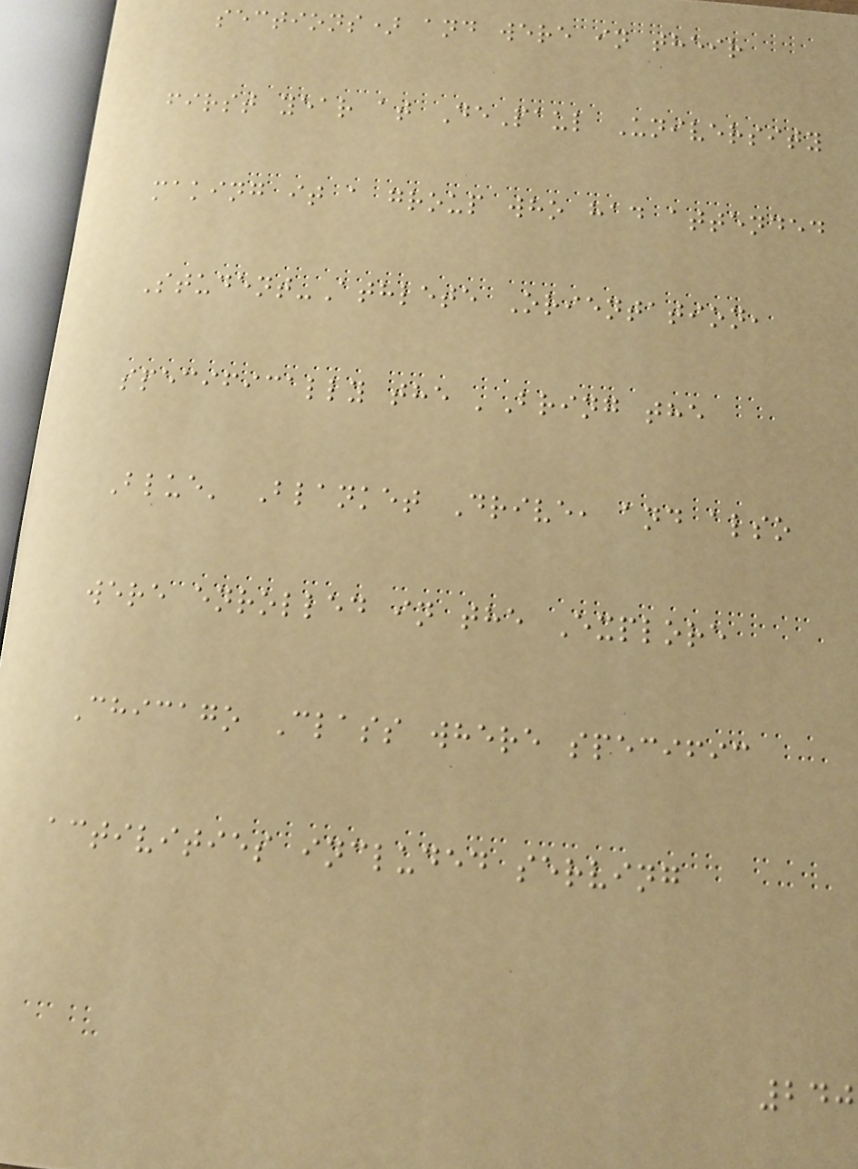sections) and were in their
first year at DePaul University
making it a group who had attended
Student-Athlete Orientation,
specifically the 'Bring the
Blue' Blanket Drive, and also
were enrolled in the Explore
Chicago Class where specific
activities included serving
240
